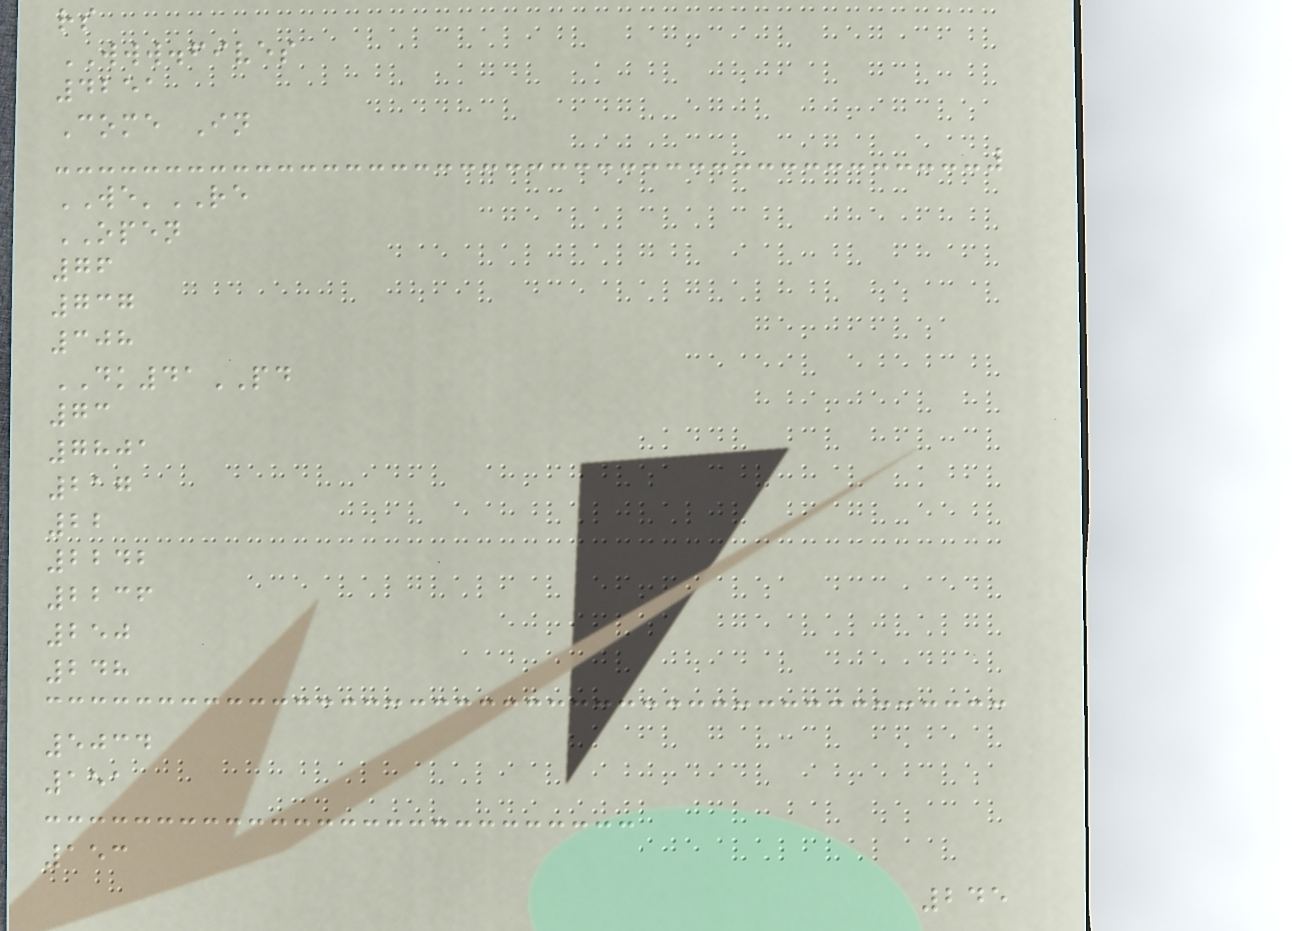rs
WWW.fives
4251
Come In
WE'RE
OPEN
76
737
308
DK41PD
73
7801
217
22
2242
2236
250
248
5034
151
153
245
